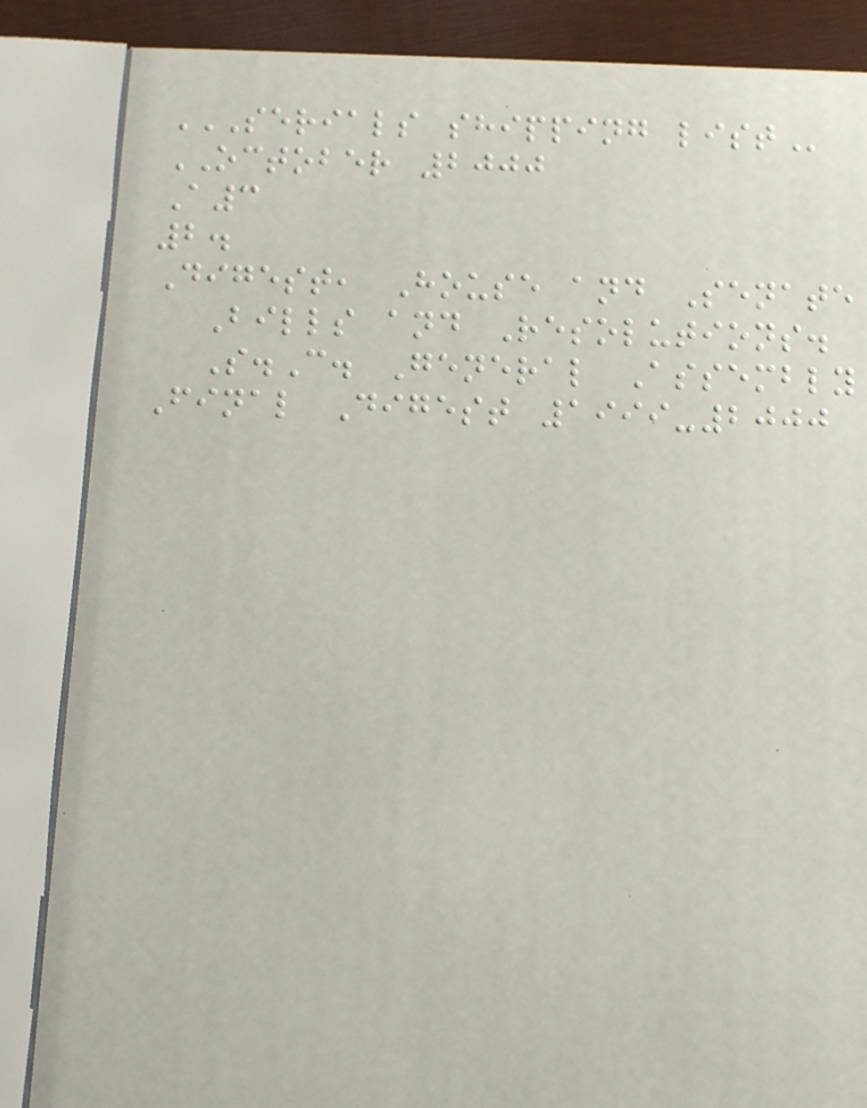SERIALS SHIPPING LIST
OCTOBER 2000
A3
2.
Digest, House and Senate
Bills and Resolutions.
S.C. General Assembly
Final Digest 1999-2000
